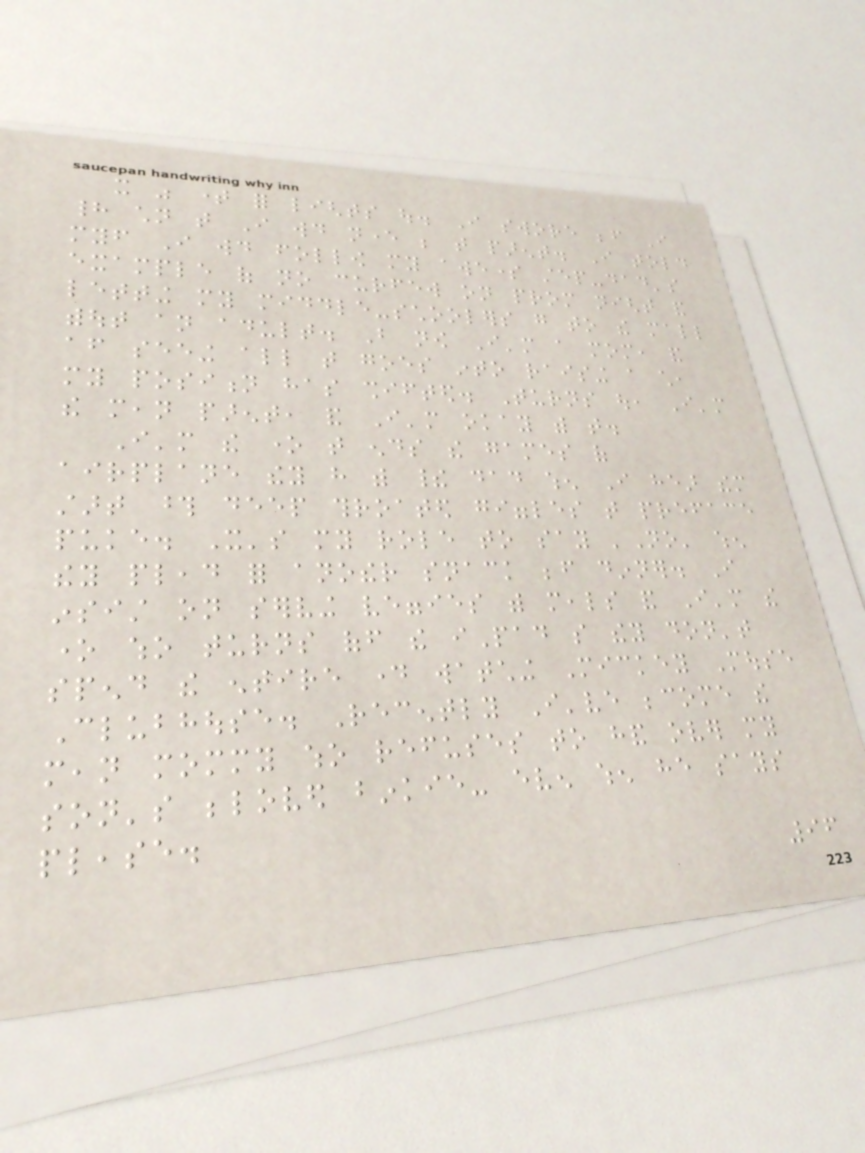it was time for lights out. I swore before I
had children that I would never be that parent. I told
myself I would follow my awesome step-dad's
example of no curfew on prom night and
letting my middle-schoolers go to the mall
without an adult. But now I'm a mom, and
after seeing all that goes into raising a child,
my position has shifted. Turns out, I'm
the mean parent, and I'm okay with that.
I'm the one that ends the games of
airplane they have with their dad when I hear them
start those deep throated giggles that preface
puke. It's my role to say 'No' when
they plead for another snack before dinner. I
insist on serving veggies with meals and I'm the
one who turns off the iPad so they don't
spend the entire day watching Mickey Mouse
Clubhouse. Recently I've become the
mean mommy who refuses to hand over my
son's beloved binkie- even when he says
please.
96
